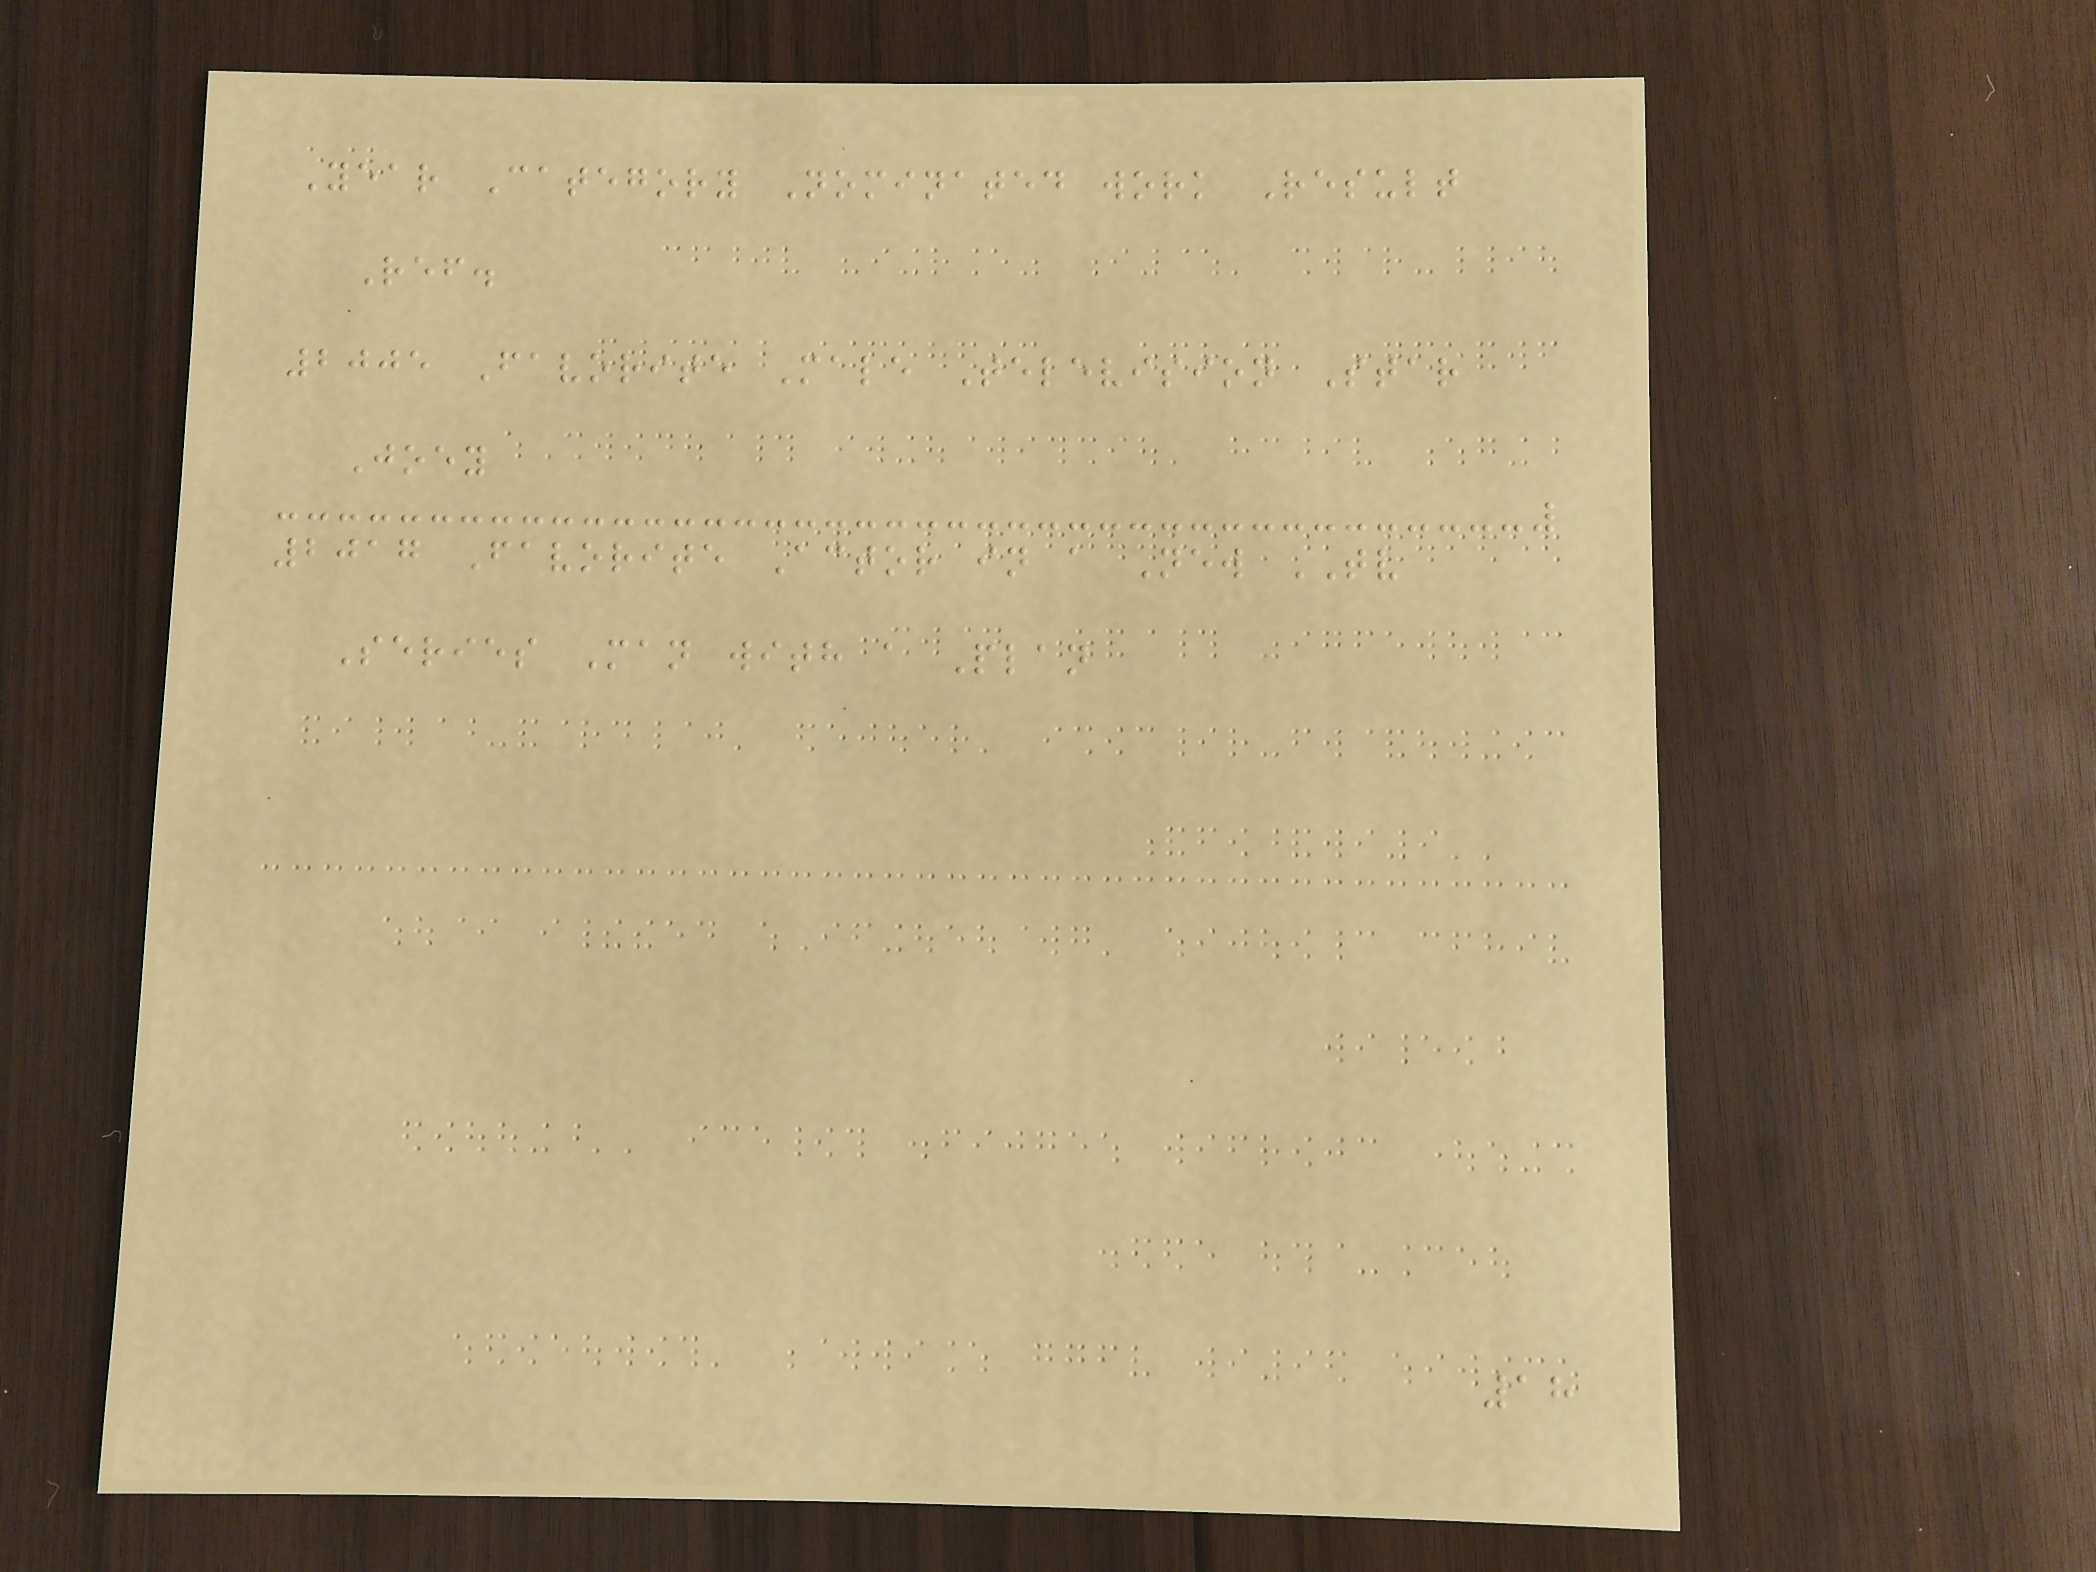Year Category Nominated work Result
Ref.
2005 Favorite Male Television Star
Joey
2017 Favorite Actor in a New TV
Series Man with a Plan
18
